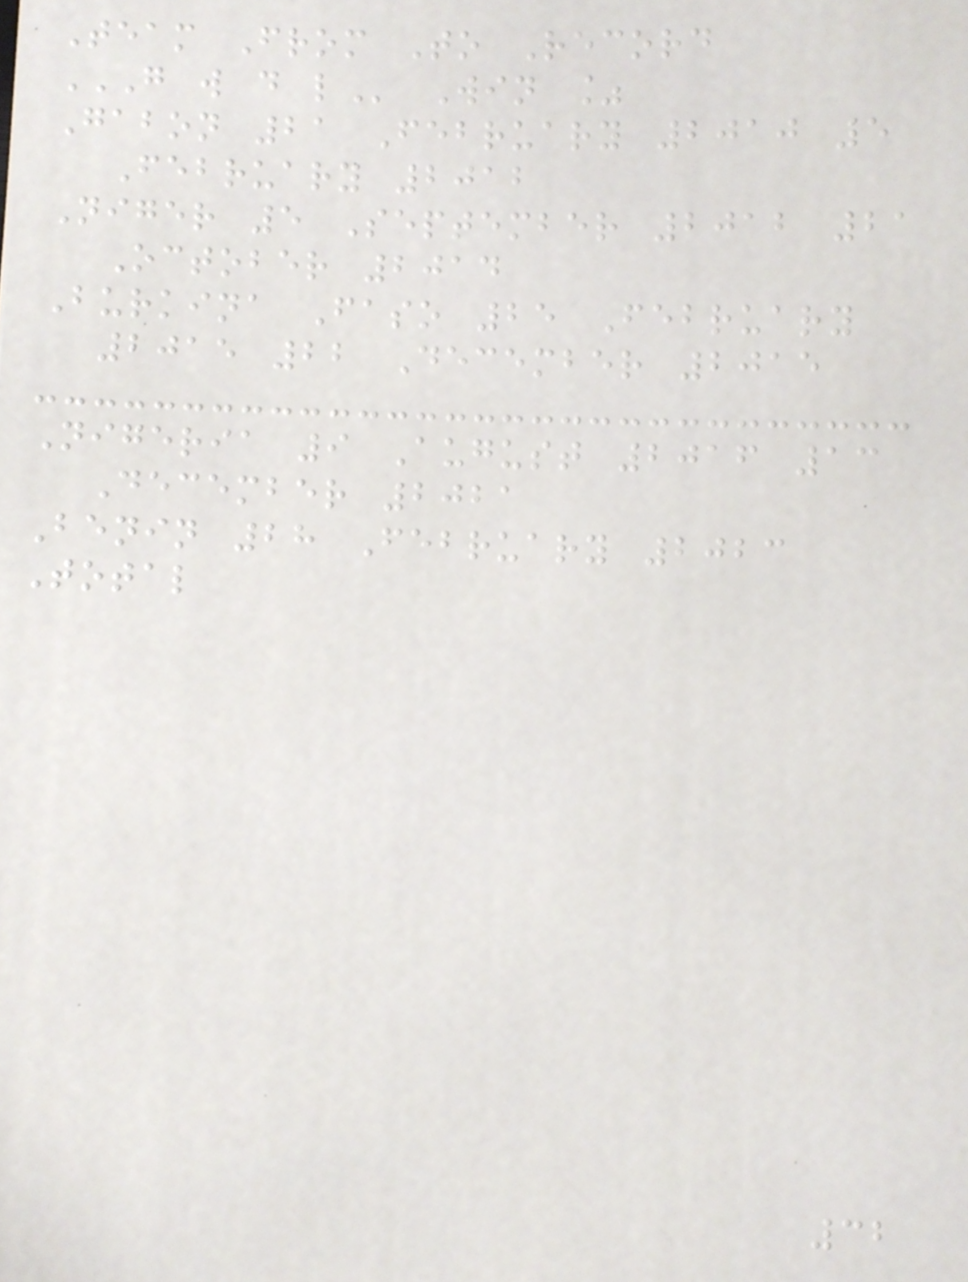Team From To Record
G W D L Win %
Gabon 21 February 2010 5
February 2012
Niger 5 September 2012 21
October 2014
Burkina Faso 25 February
2015 22 December 2015
Nigeria 9 August 2016 13
December 2021
Benin 28 February 2023
Total
32
